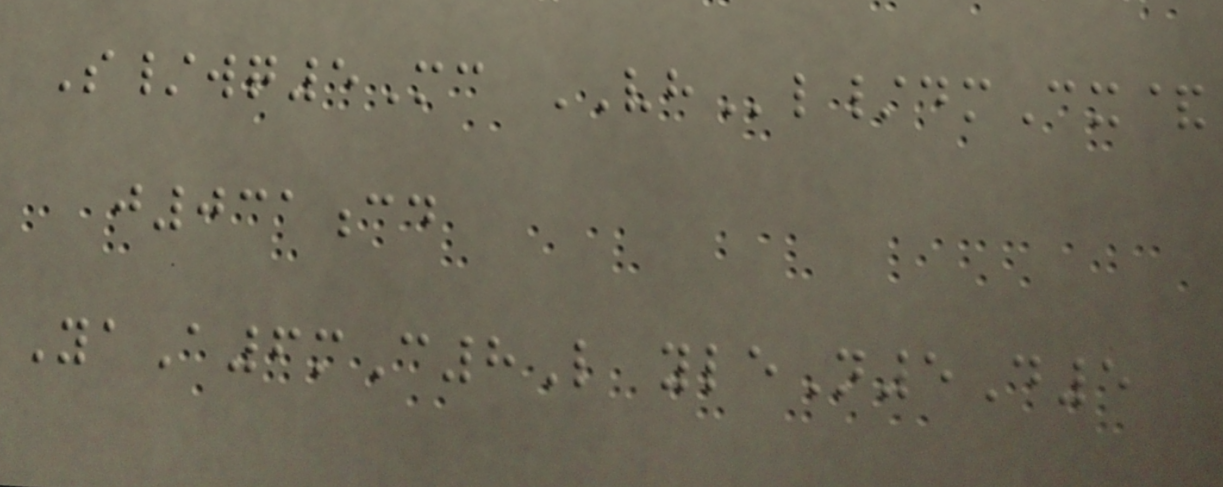S/wq5Mc VHl/dmCx&
j031cd
YaA6mC8L yleN5D5
